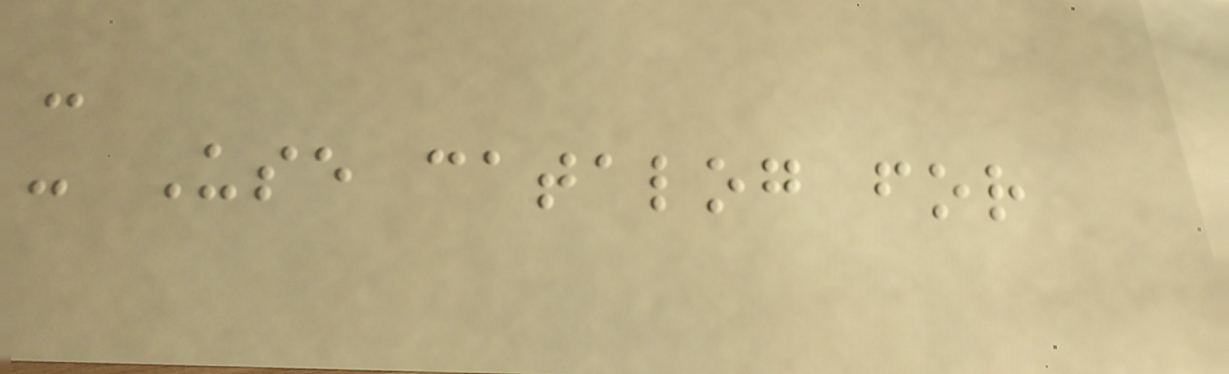-
- Use catalog for
